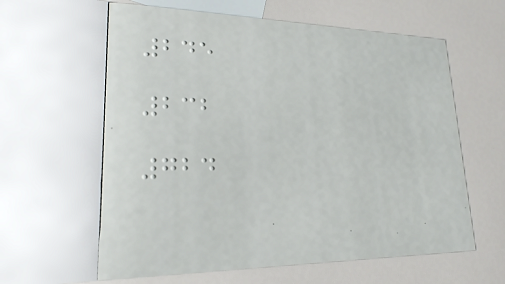245
232
724
